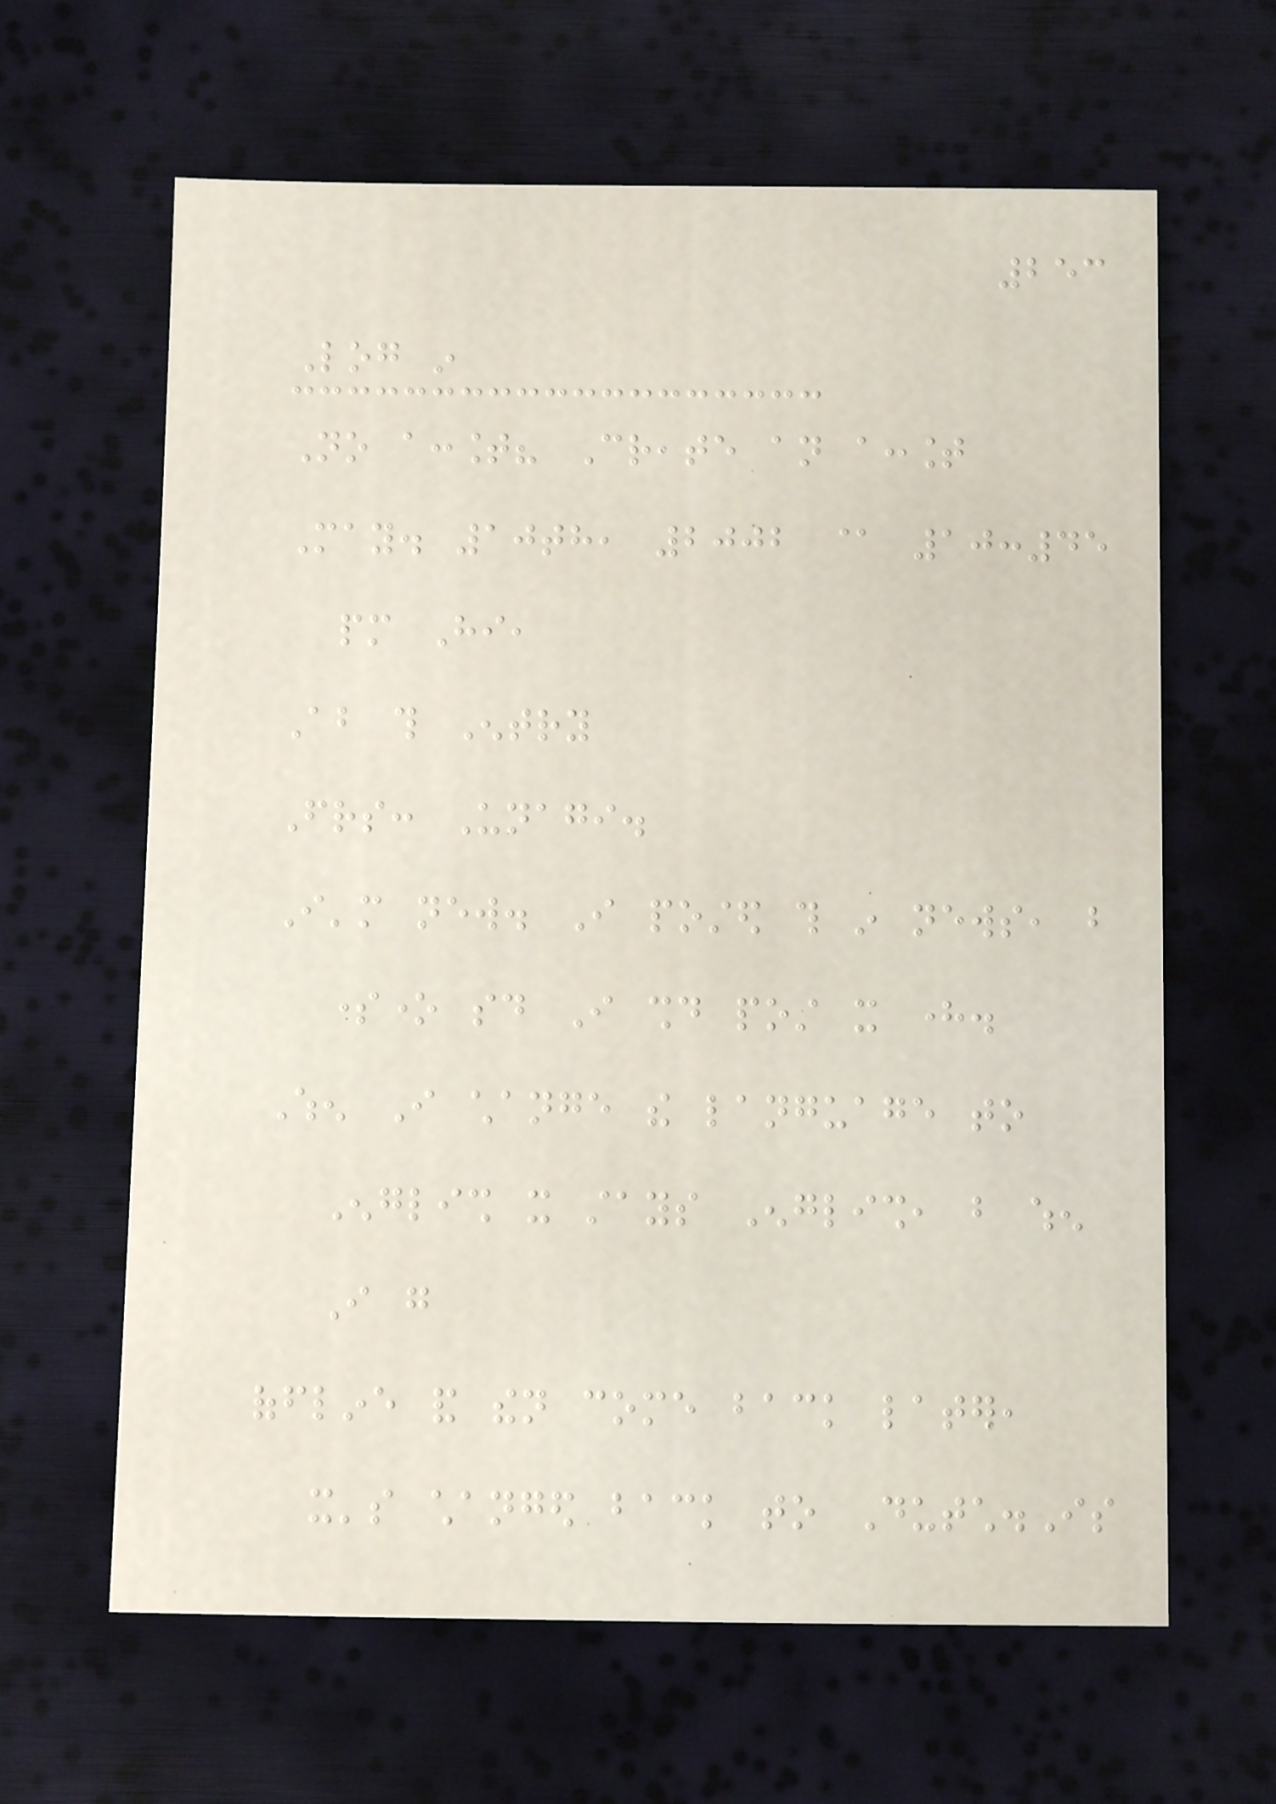253
Log in
No account? Create an account
May. 10th, 2002 @ 10:45
pm Hi,
About this Entry
Friends: Unagi.
I'm new. I posted this in news, but
someone said I should post it here.
When I change the language to
English it stays English, but when
I go
offline and then come back later,
it's changed back to Dutch.Is
